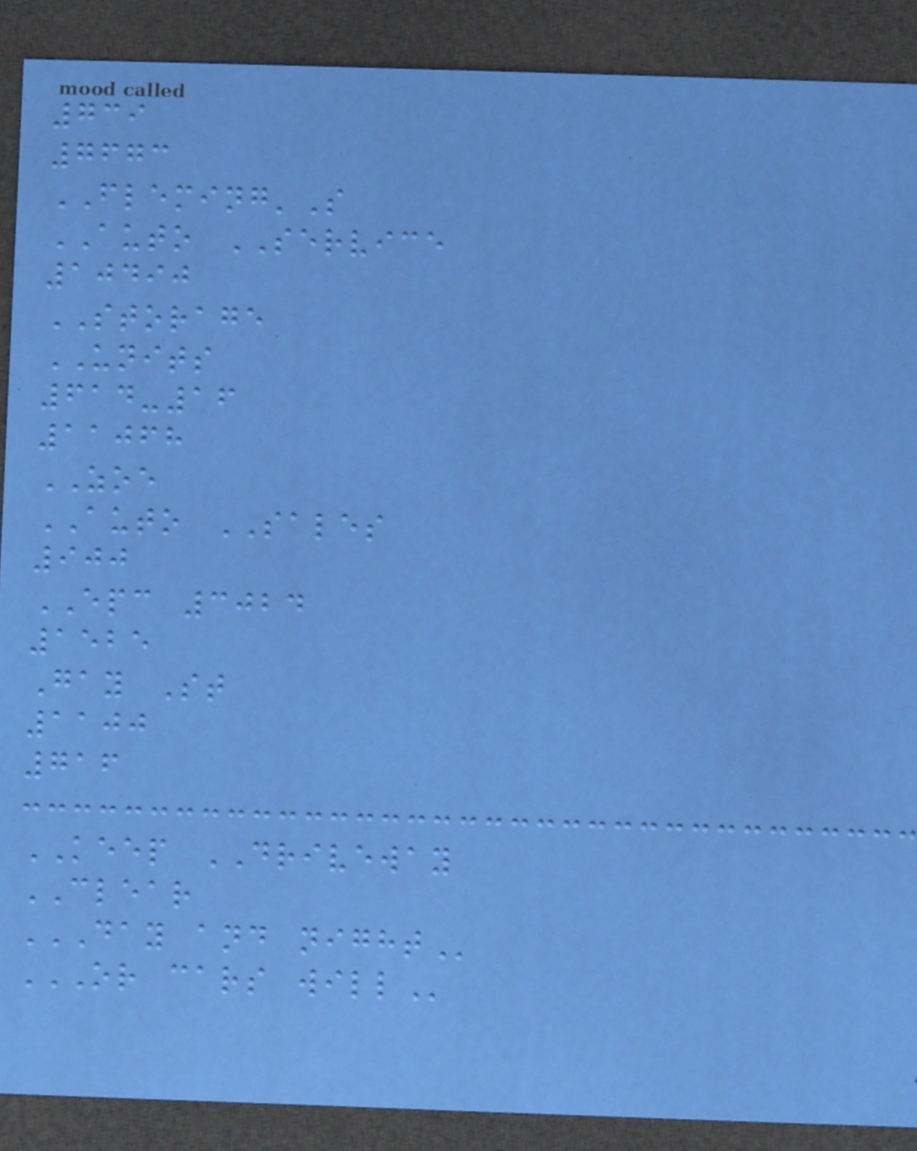739
7673
FLEMING'S
AUTO SERVICE
10490
STORAGE
UNITS
614-16
11068
ZOE
AUTO SALES
900
EPC 3024
1525
Gay St
1100
716
KEEP DRIVEWAY
CLEAR
DAY AND NIGHT
OR CARS WILL
